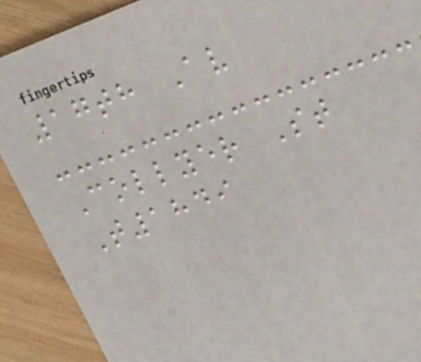17th Av
Collyer St
T1849
